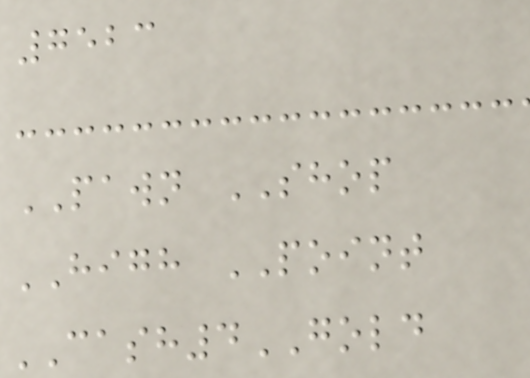7523
PAWN SHOP
HIGH POINT
CASH4GOLD
